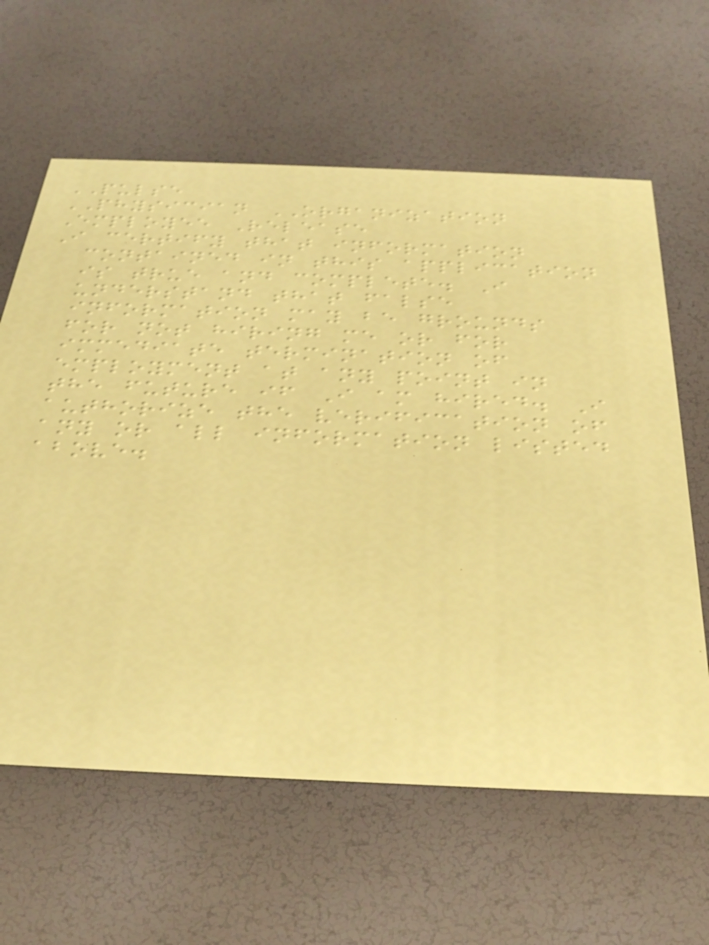PULSE
PHYSICIAN ORGANIZATION
Employee Release
I certify that information
contained in this application
is true and complete. I
understand that false
information may be grounds
for not hiring me or for
immediate termination of
employment at any point in
the future if I am hired. I
authorize the verification of
any or all information listed
above.
